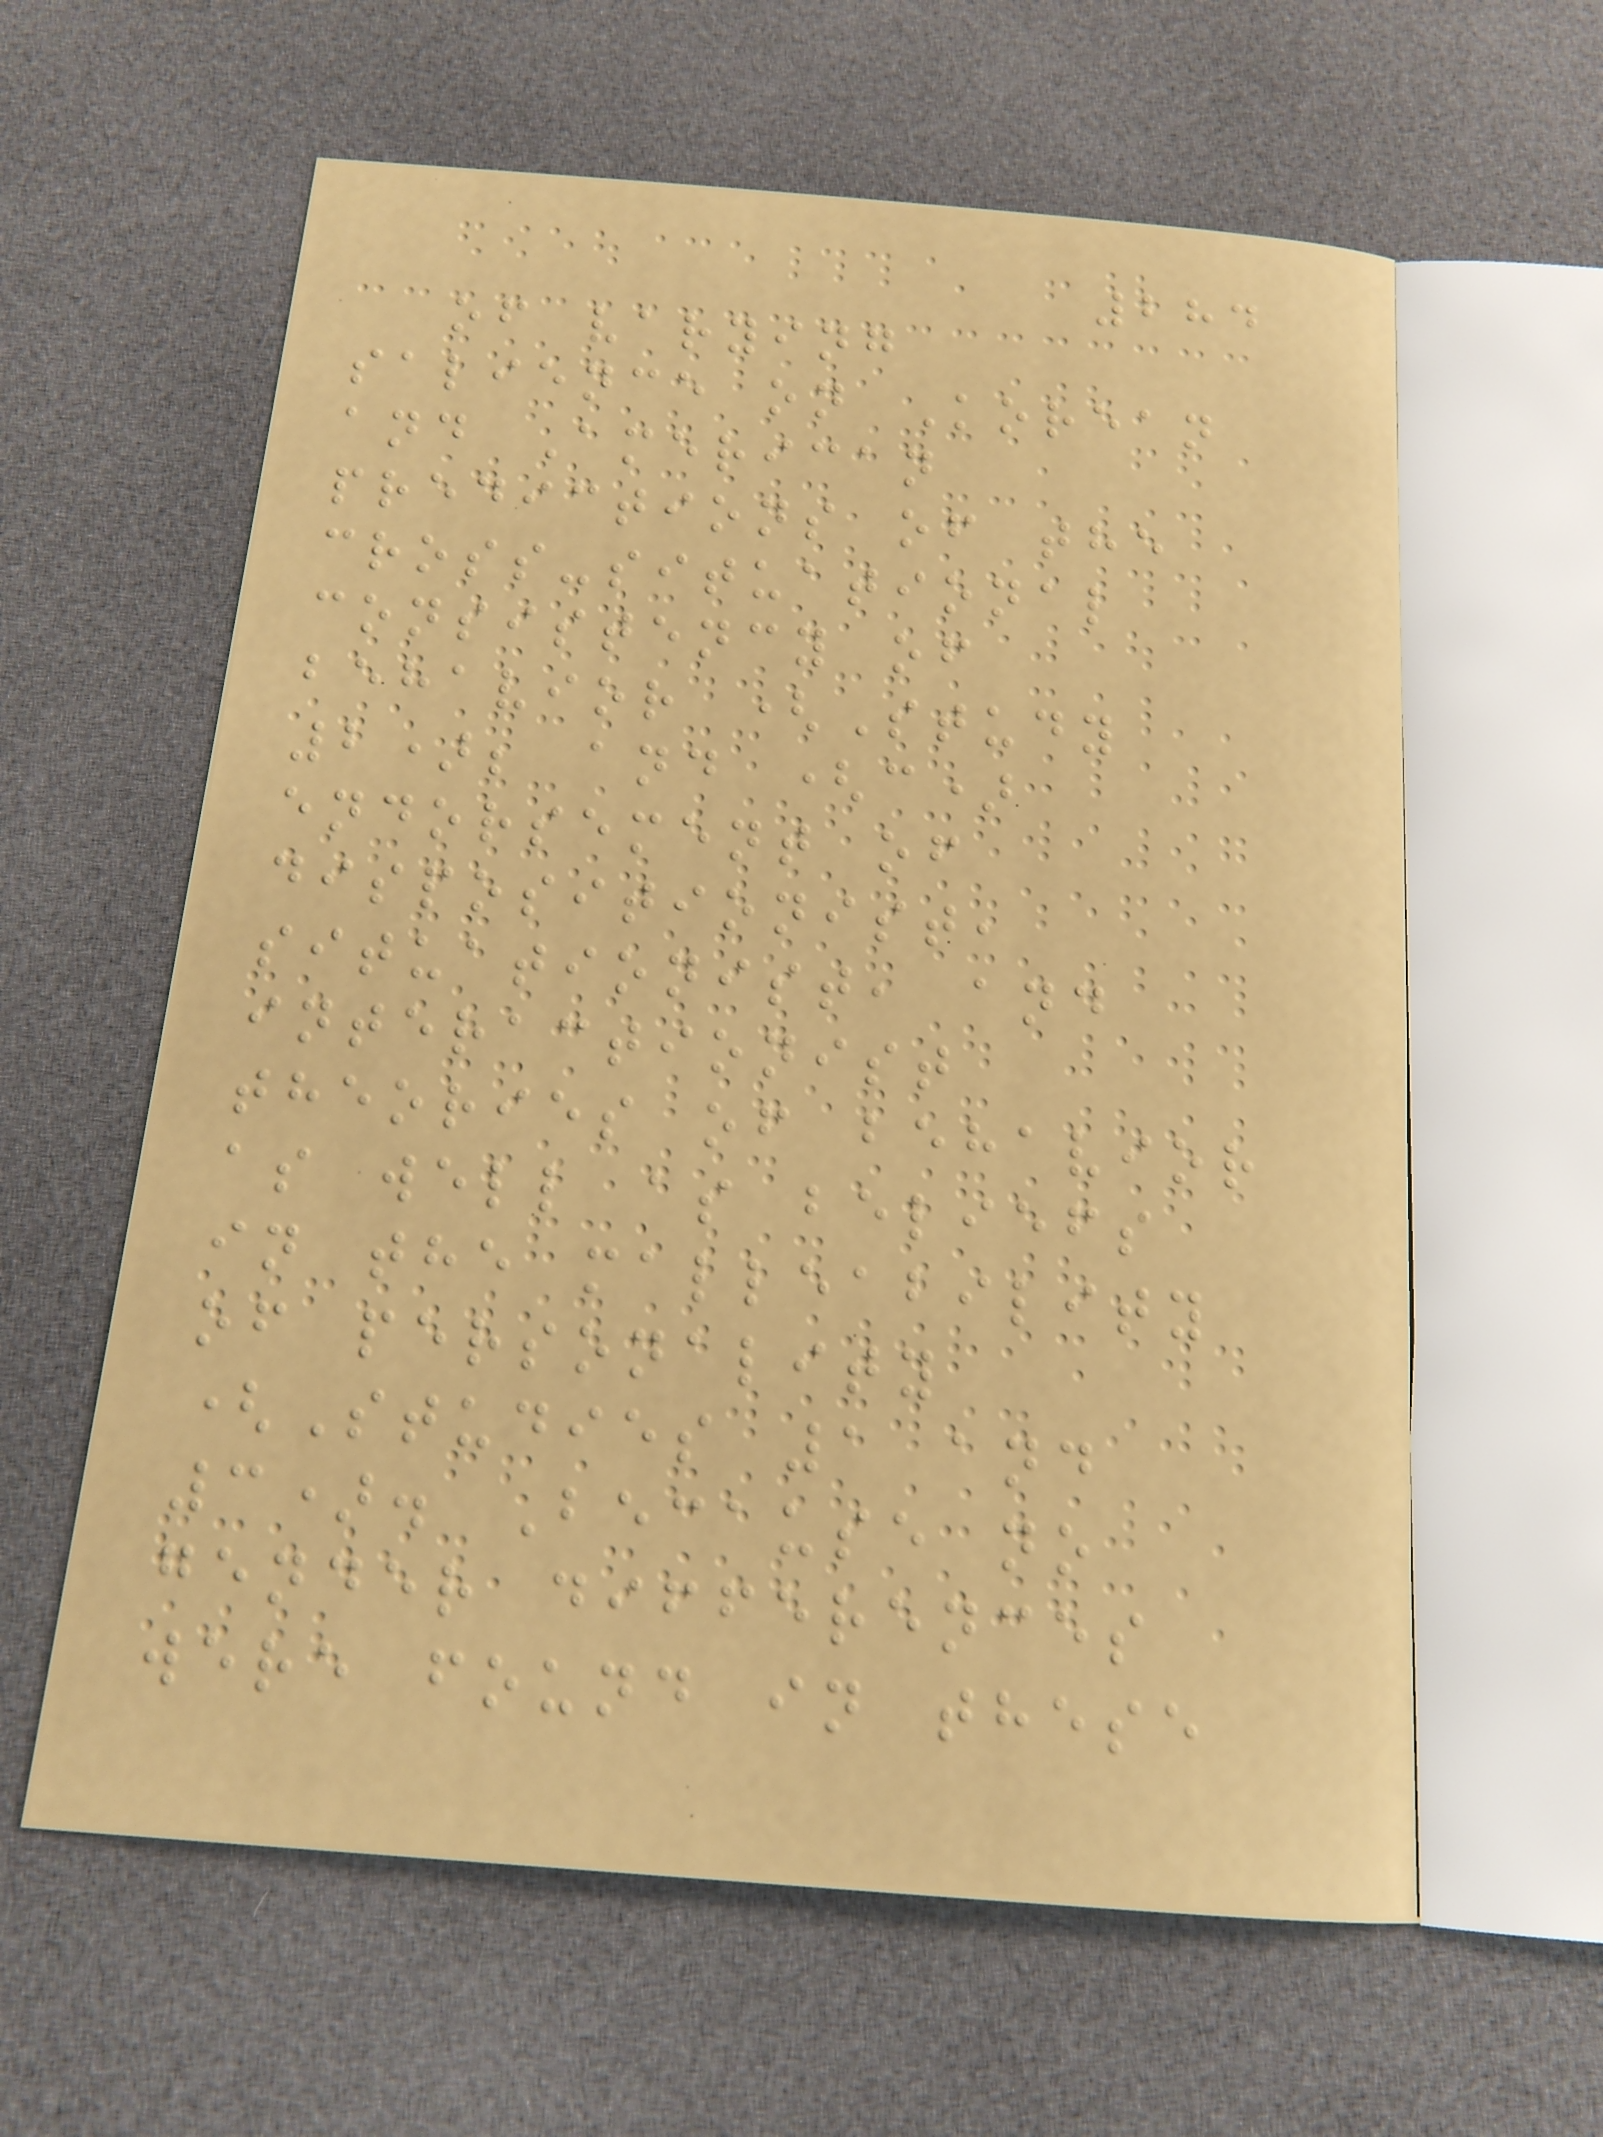284
of varying
salience on Korean
and American
predictions of the
cross-situational
consistency of
behavior (Study
2); and (c)
endorsement of
dispositionist,
situationist, and
interactionist
theories of behavior
as well as beliefs
in the malleability
of personality
(Studies 1 and
3). Because no
gender differences
were found in these
